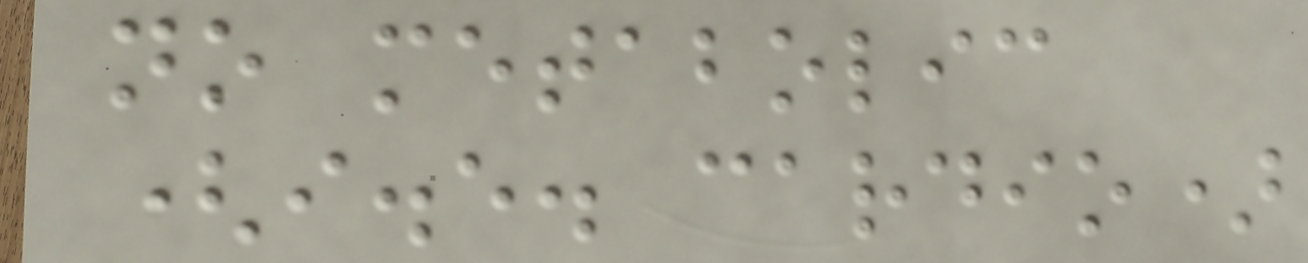no metabolic
(i.e. cardio)
